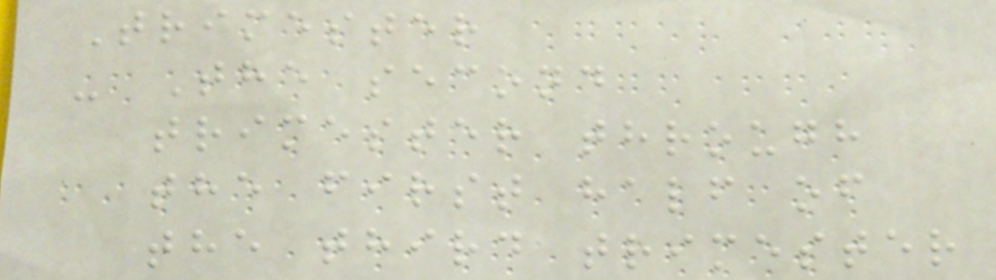Trimester
- The second
trimester through
the first half of
the third trimester
